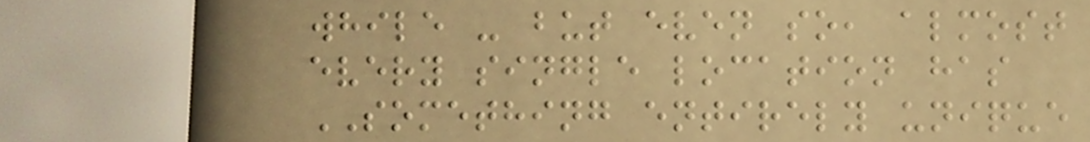while - but even so, almost
every single location has
SOMETHING entirely unique
